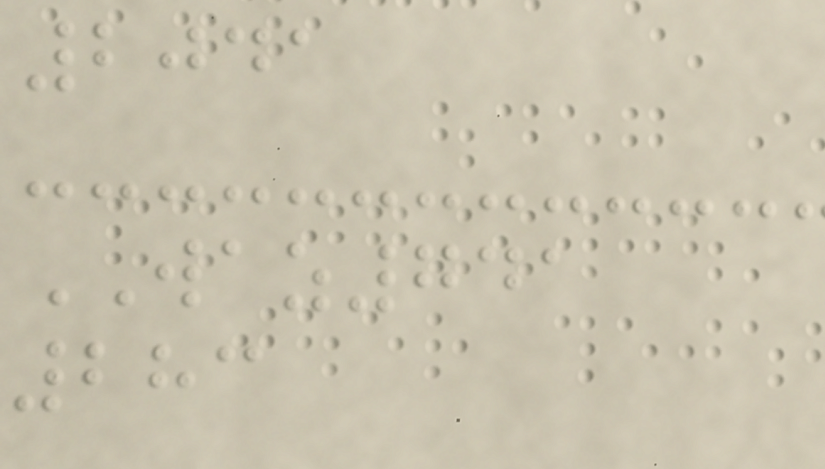2041
WAZ741
283
